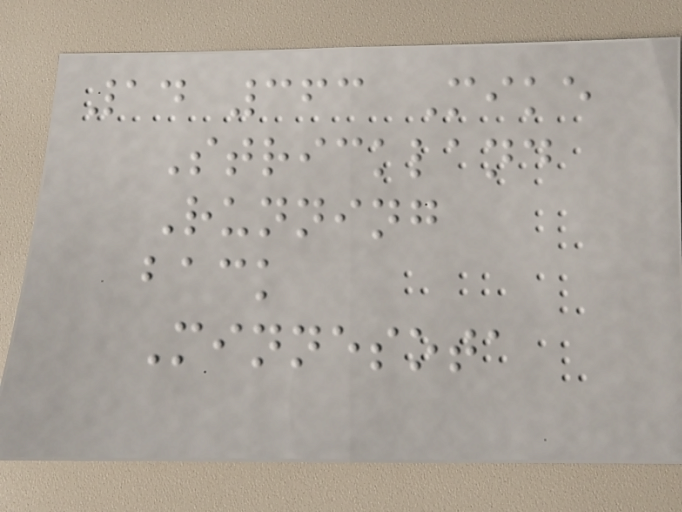14 363 Mike
Strickland
Running
back
Minnesota
